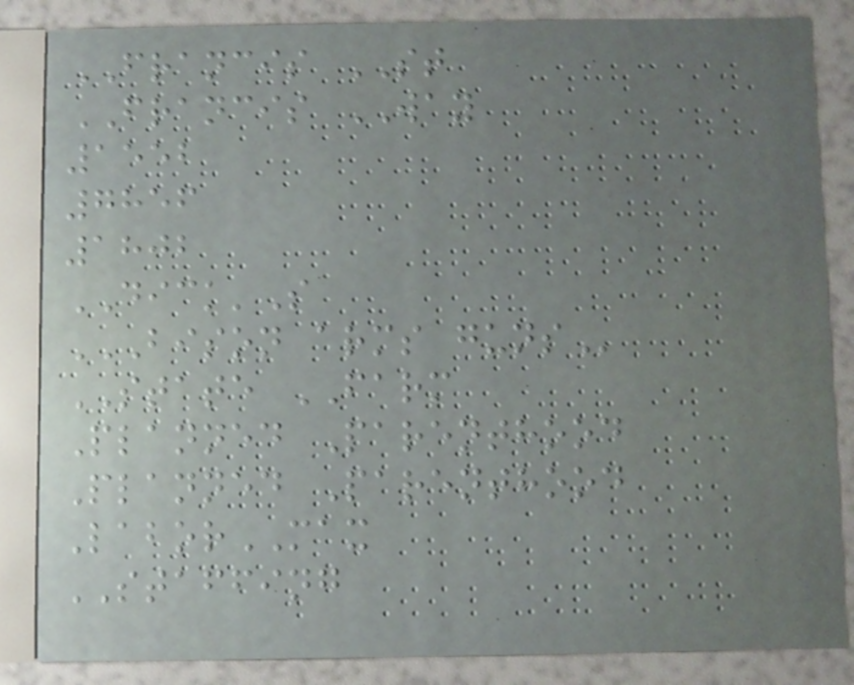FRANCIS ST
FRANCIS WAY
1552
7856
1802
DICK'S
BISON ARMS GUNS
STATE FARM
Planned Parenthood
Planned Parenthood
LaborMAX
STAFFING
